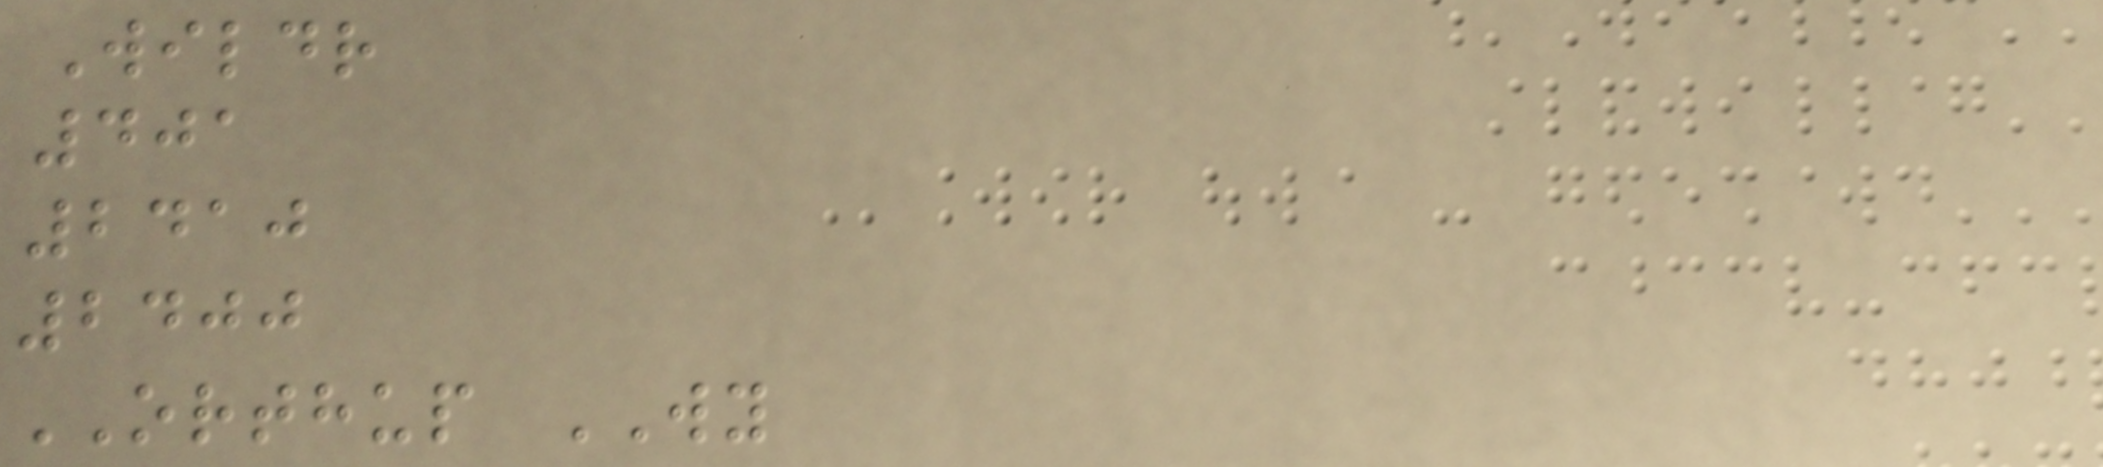Wildr
401
2410
2400
ORTHUP WY
